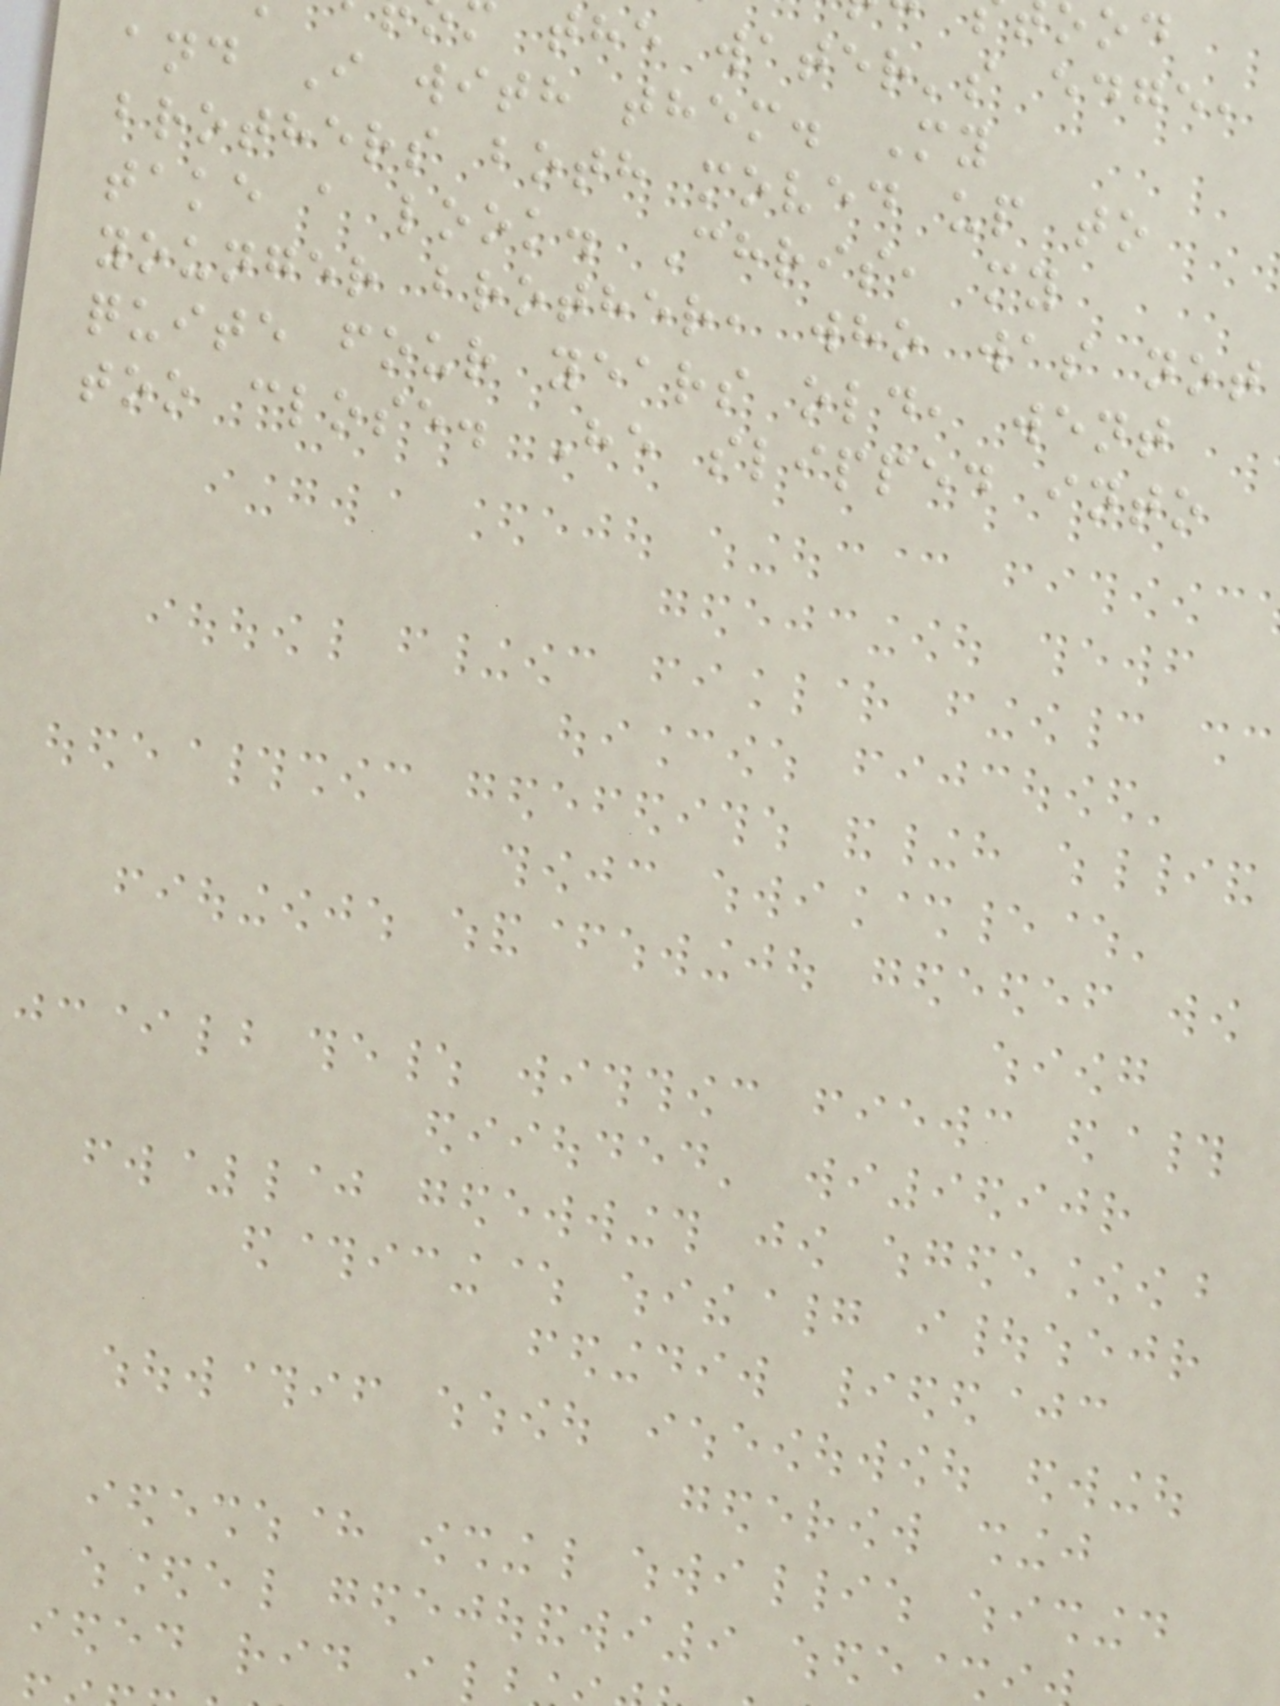the water's edge,
and I with them. My
brothers both moved up to
take a look. Chris, my
younger brother, who was not
quite four years old, went
too close. He slipped into
